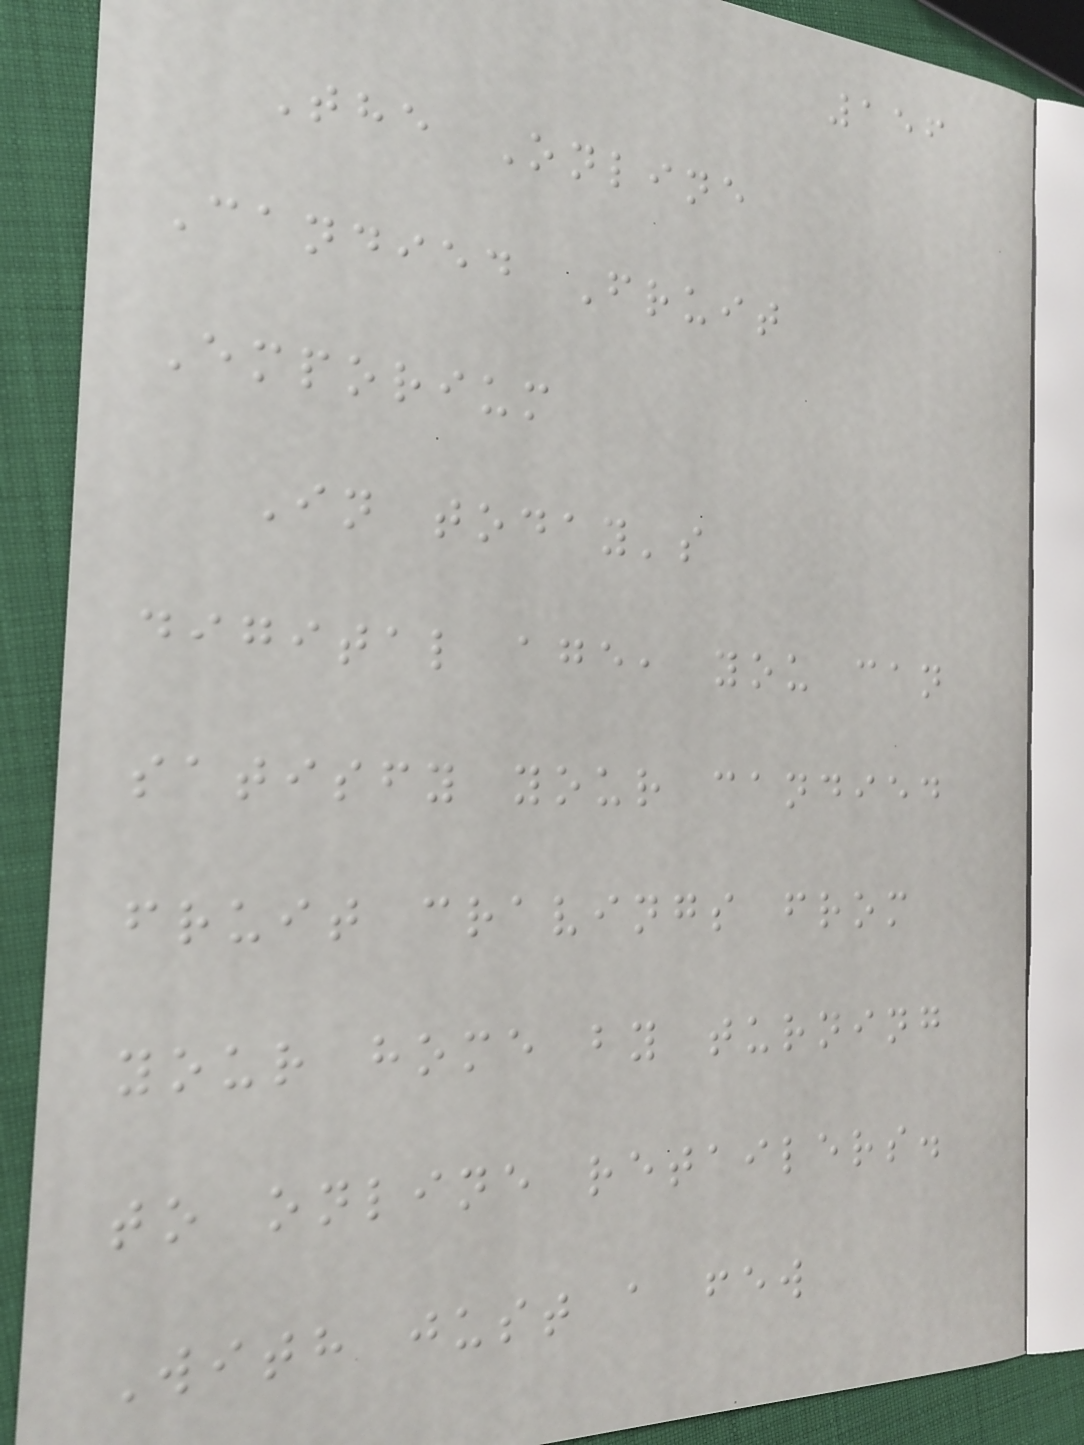156
The Online
Candied Fruit
Emporium
In today's
digital age, you can
satisfy your candied
fruit cravings from
your home by turning
to online retailers.
With just a few
